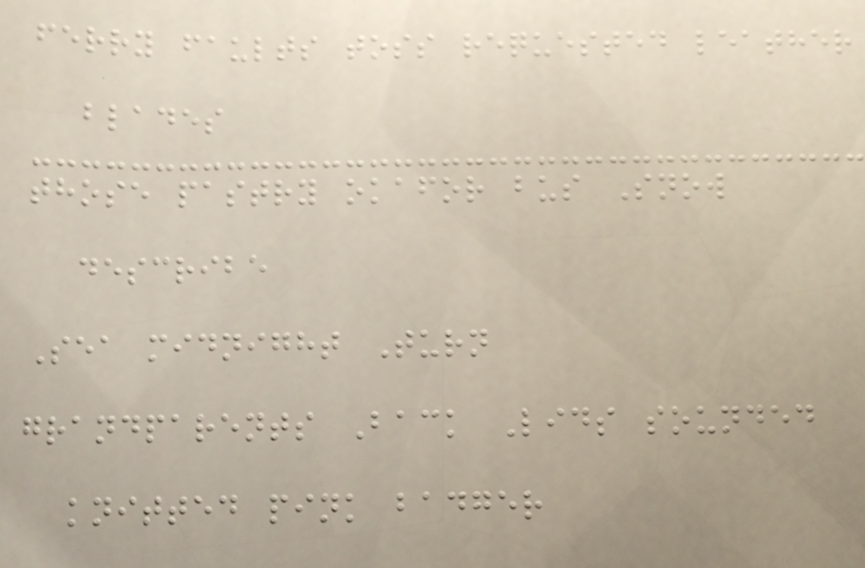ferry faults toss requested leather
blades
those pastry okafor bus Snow
describe
Sea midnight Turn
grandparents Back Lids sounded
knitted pink badger
